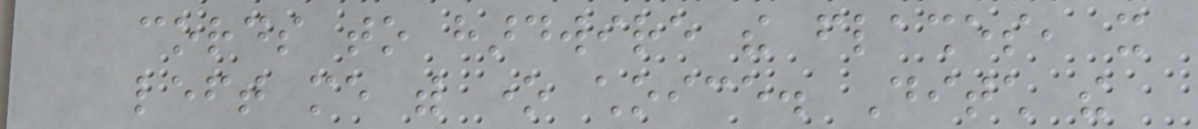cords to hardwire the flashes, it
left me with one choice. Ditch the
